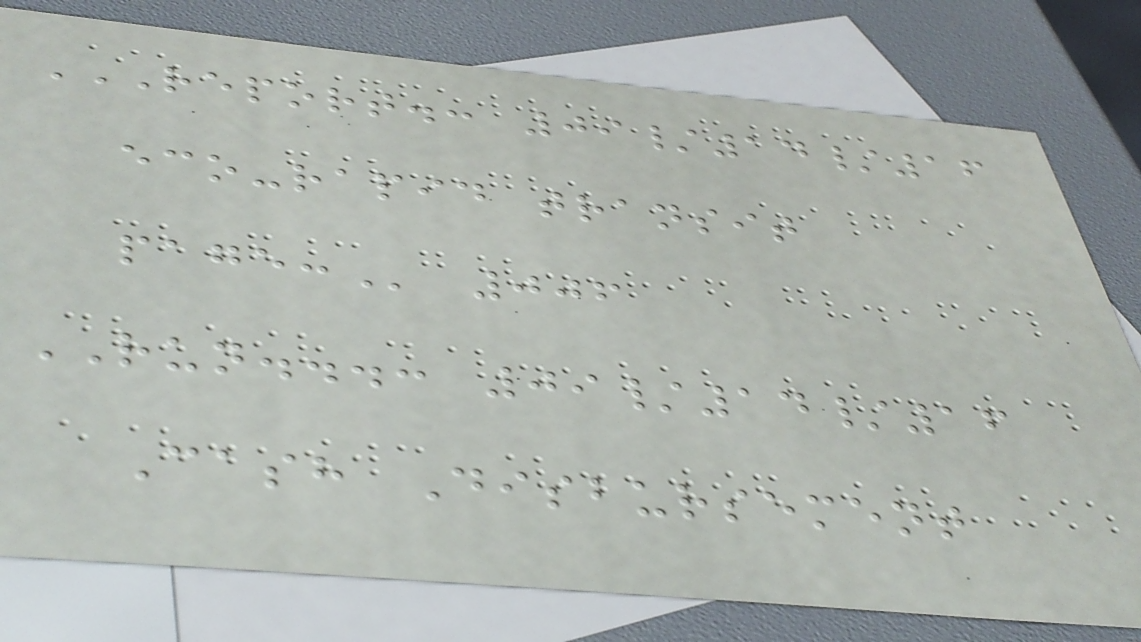REPORT.: 09/14/16
ECO-RAPID TRANSIT
PAGE: 006
RUN...: 09/14/16
Cash Disbursement
